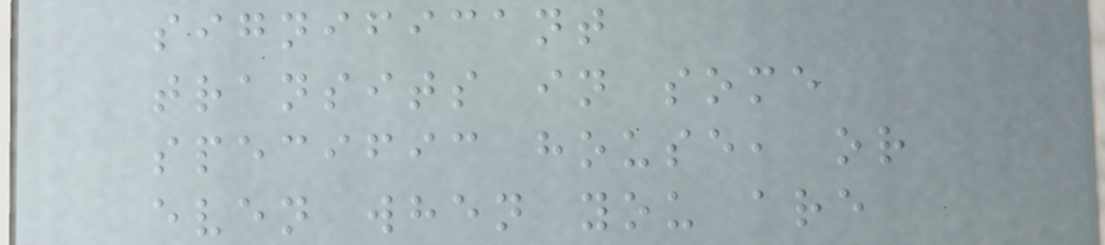significant
transits in some
specific house, or
even when you are
